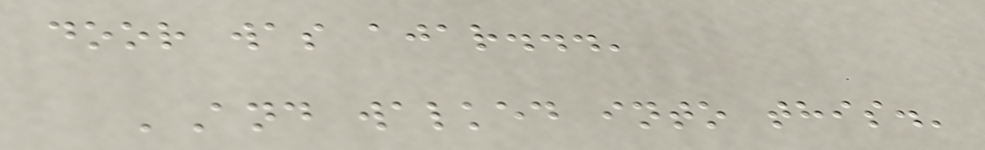door was ajar...'
'And walked into this.'
